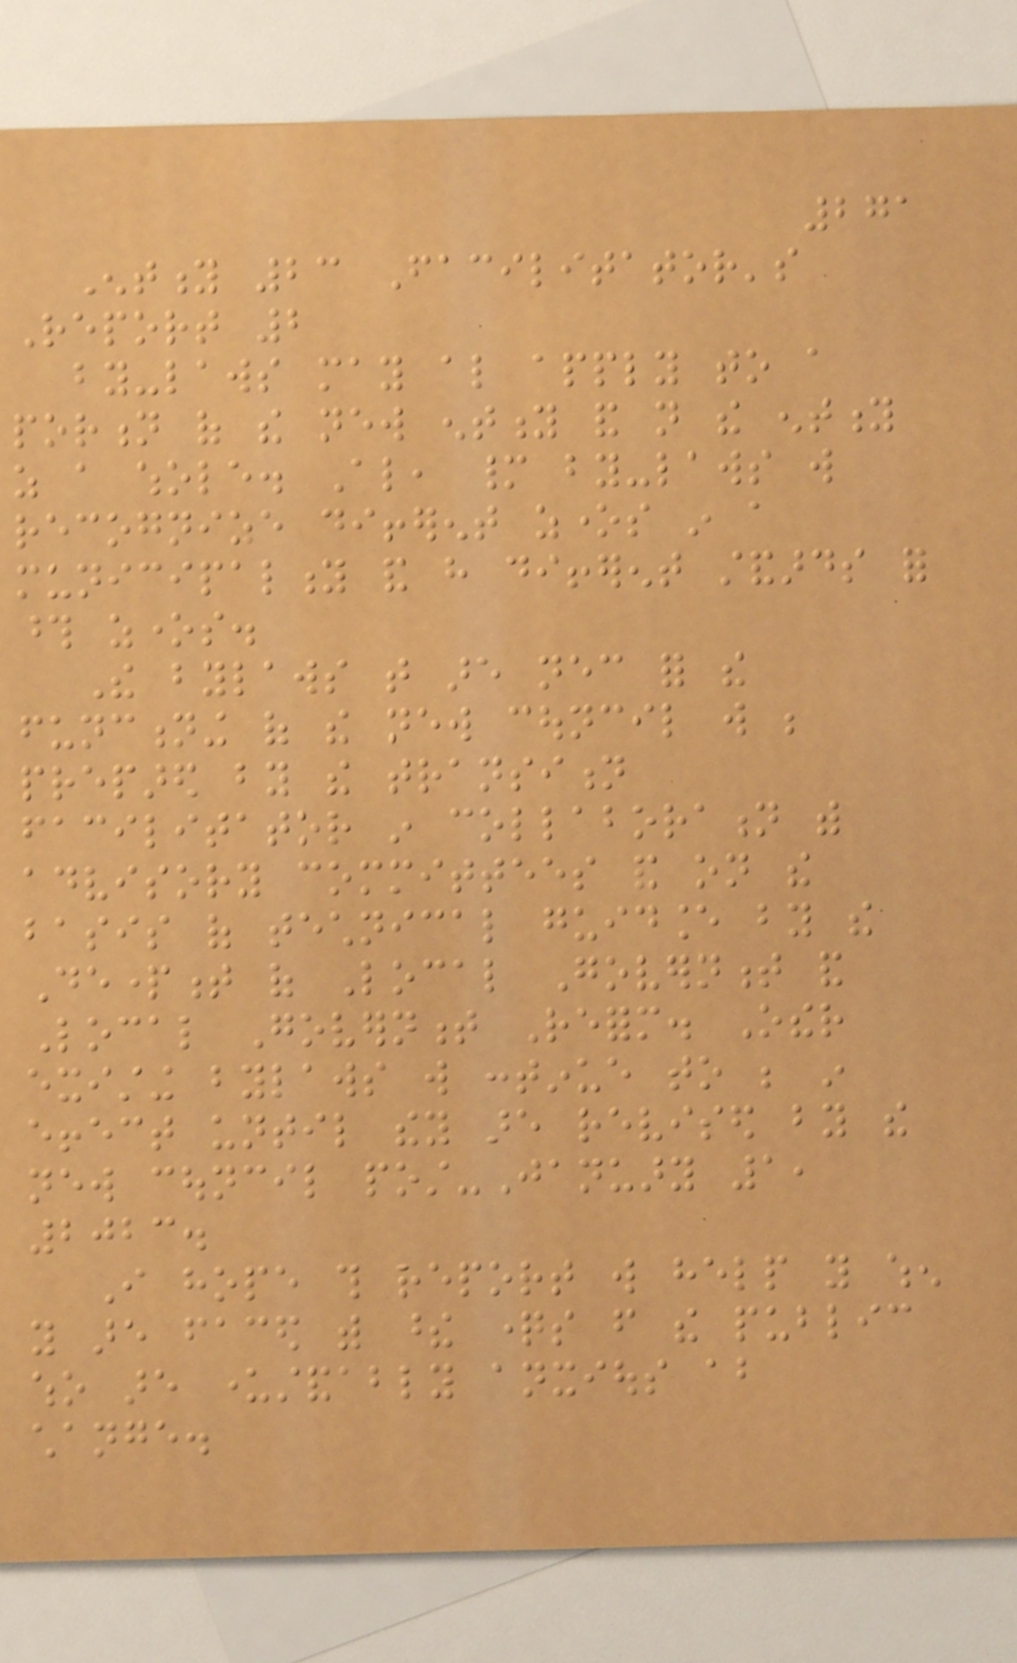271
Entity 23 Facilitator's
Report 2
by-laws may also apply to a
portion of the new entity and not the entity
as a whole. Also, many by-laws will
recognize different zones in a
municipality and have different standards for
those zones.
The bylaws that are necessary for the
functioning of the new council will be
prepared by the transition
facilitator in collaboration with
advisory committees and on the
basis of technical guidance by the
Department of Local Government and
Local Government Reform. Other
existing bylaws will continue to be in
effect until they are revised by the
new council post-January 1,
2023.
I hope this report will help you when
you are faced with these questions from the public
who are understandably anxious about
change.
